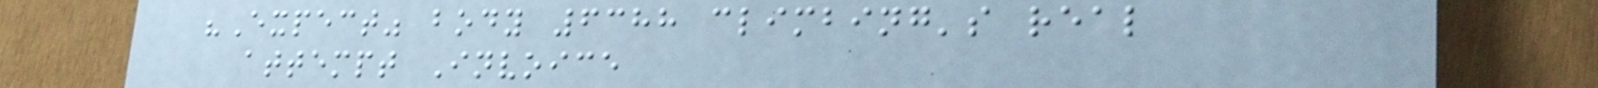"Expect" body 6388 climbing's real
attempt Invoice
